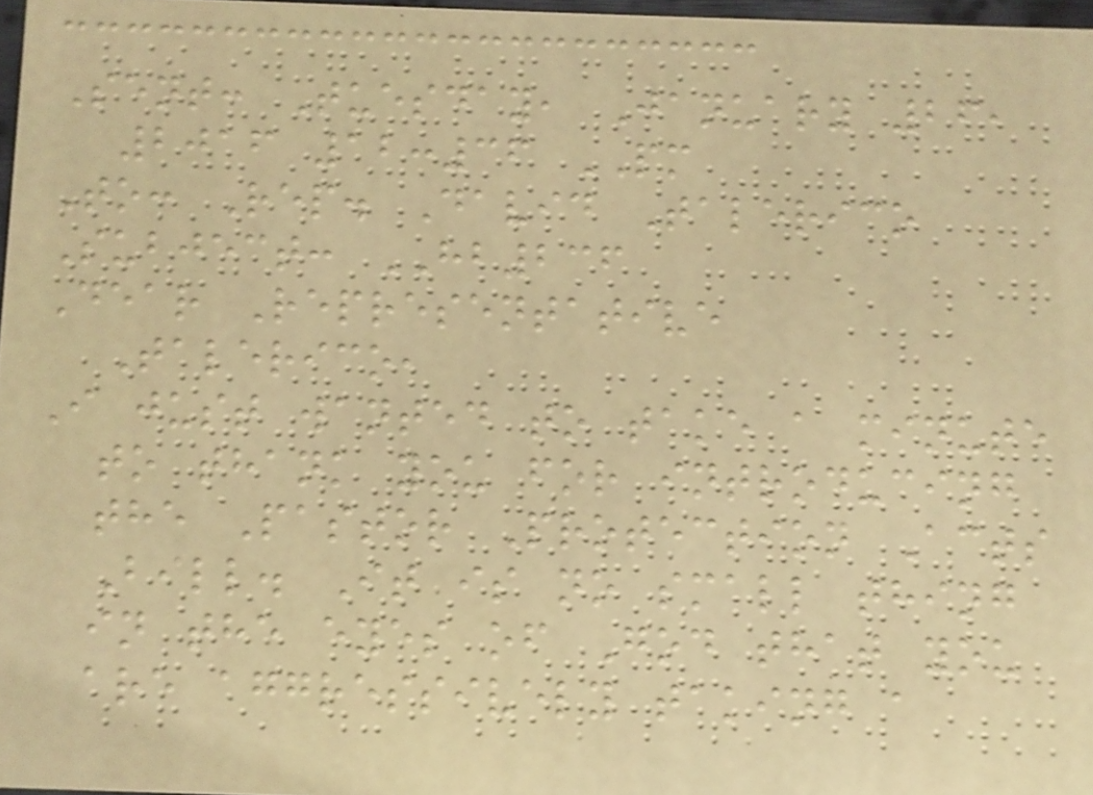Sent: Tuesday, January 26,
2016 12:36 PM
To: Rep. David Talerico
Subject: HB236
Dear Representative
Talerico,
I just wanted to take a minute
to thank you for introducing
the Pastor Protection Acts
Bill. It is no small thing
in the eyes of God that you
are aggressively taking a
